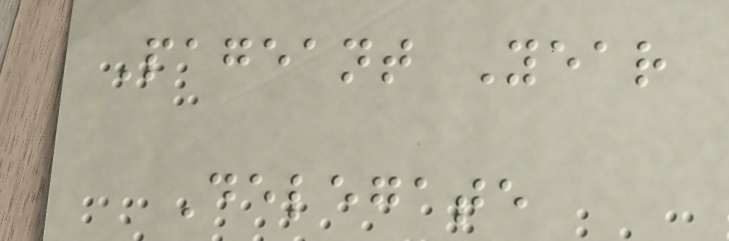Pageant Year
Delegate
